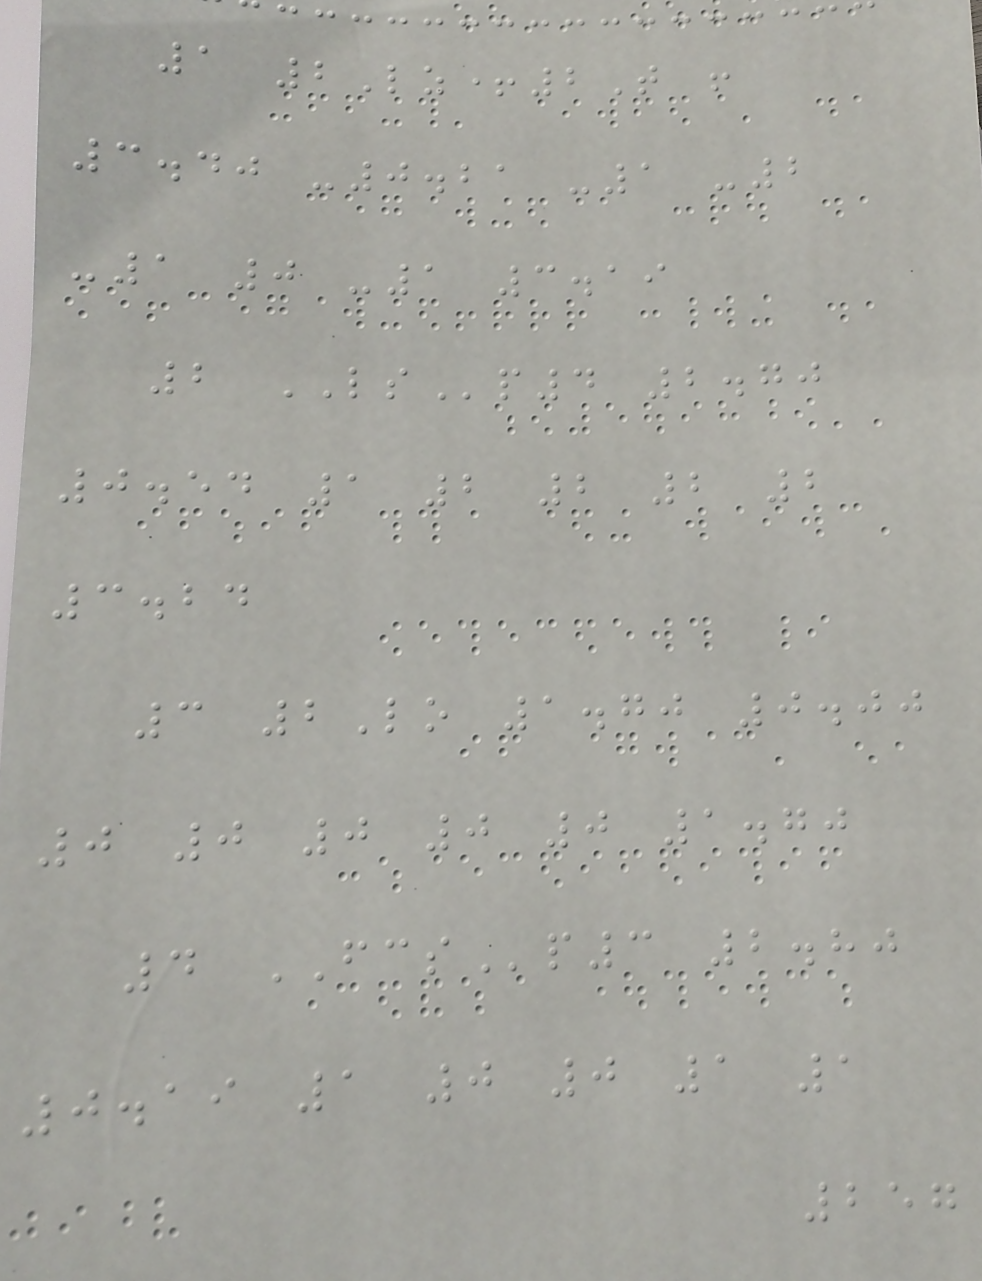1 2Lz+2T !
3.40 -0.21 -1 -2
-1 0 -1 3.19
2 LSp4 2.70
0.54 1 2 2 2 2
3.24
3 2Lo 1.70 0.00
0 0 0 0 0 1.70
4 FCSp3 2.80
0.19 1 0 0 1 1
257
